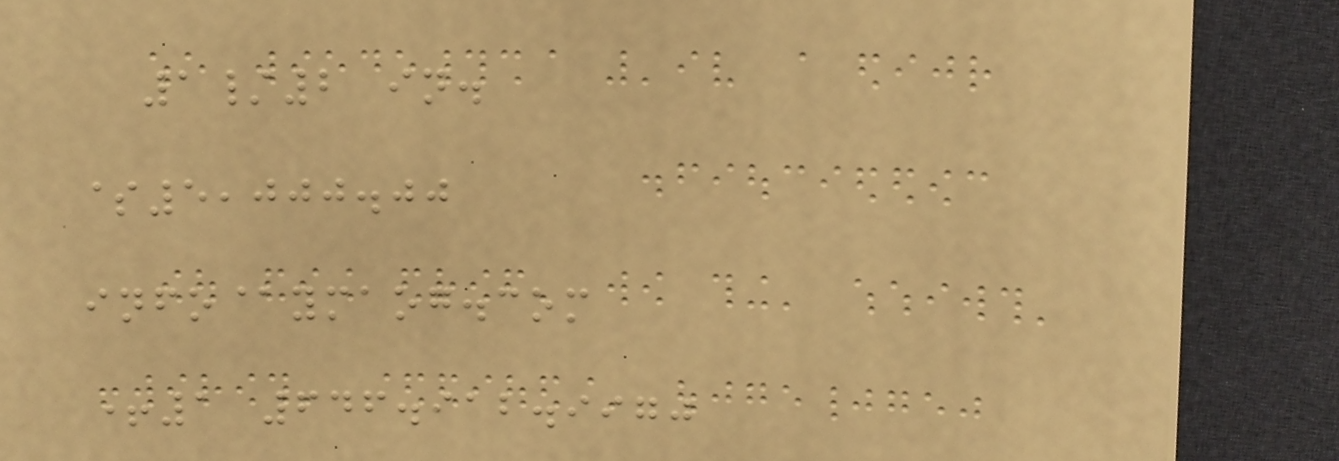1/2 in.
$5,000.00
info@ymaog.com
+1 646.912.9970
